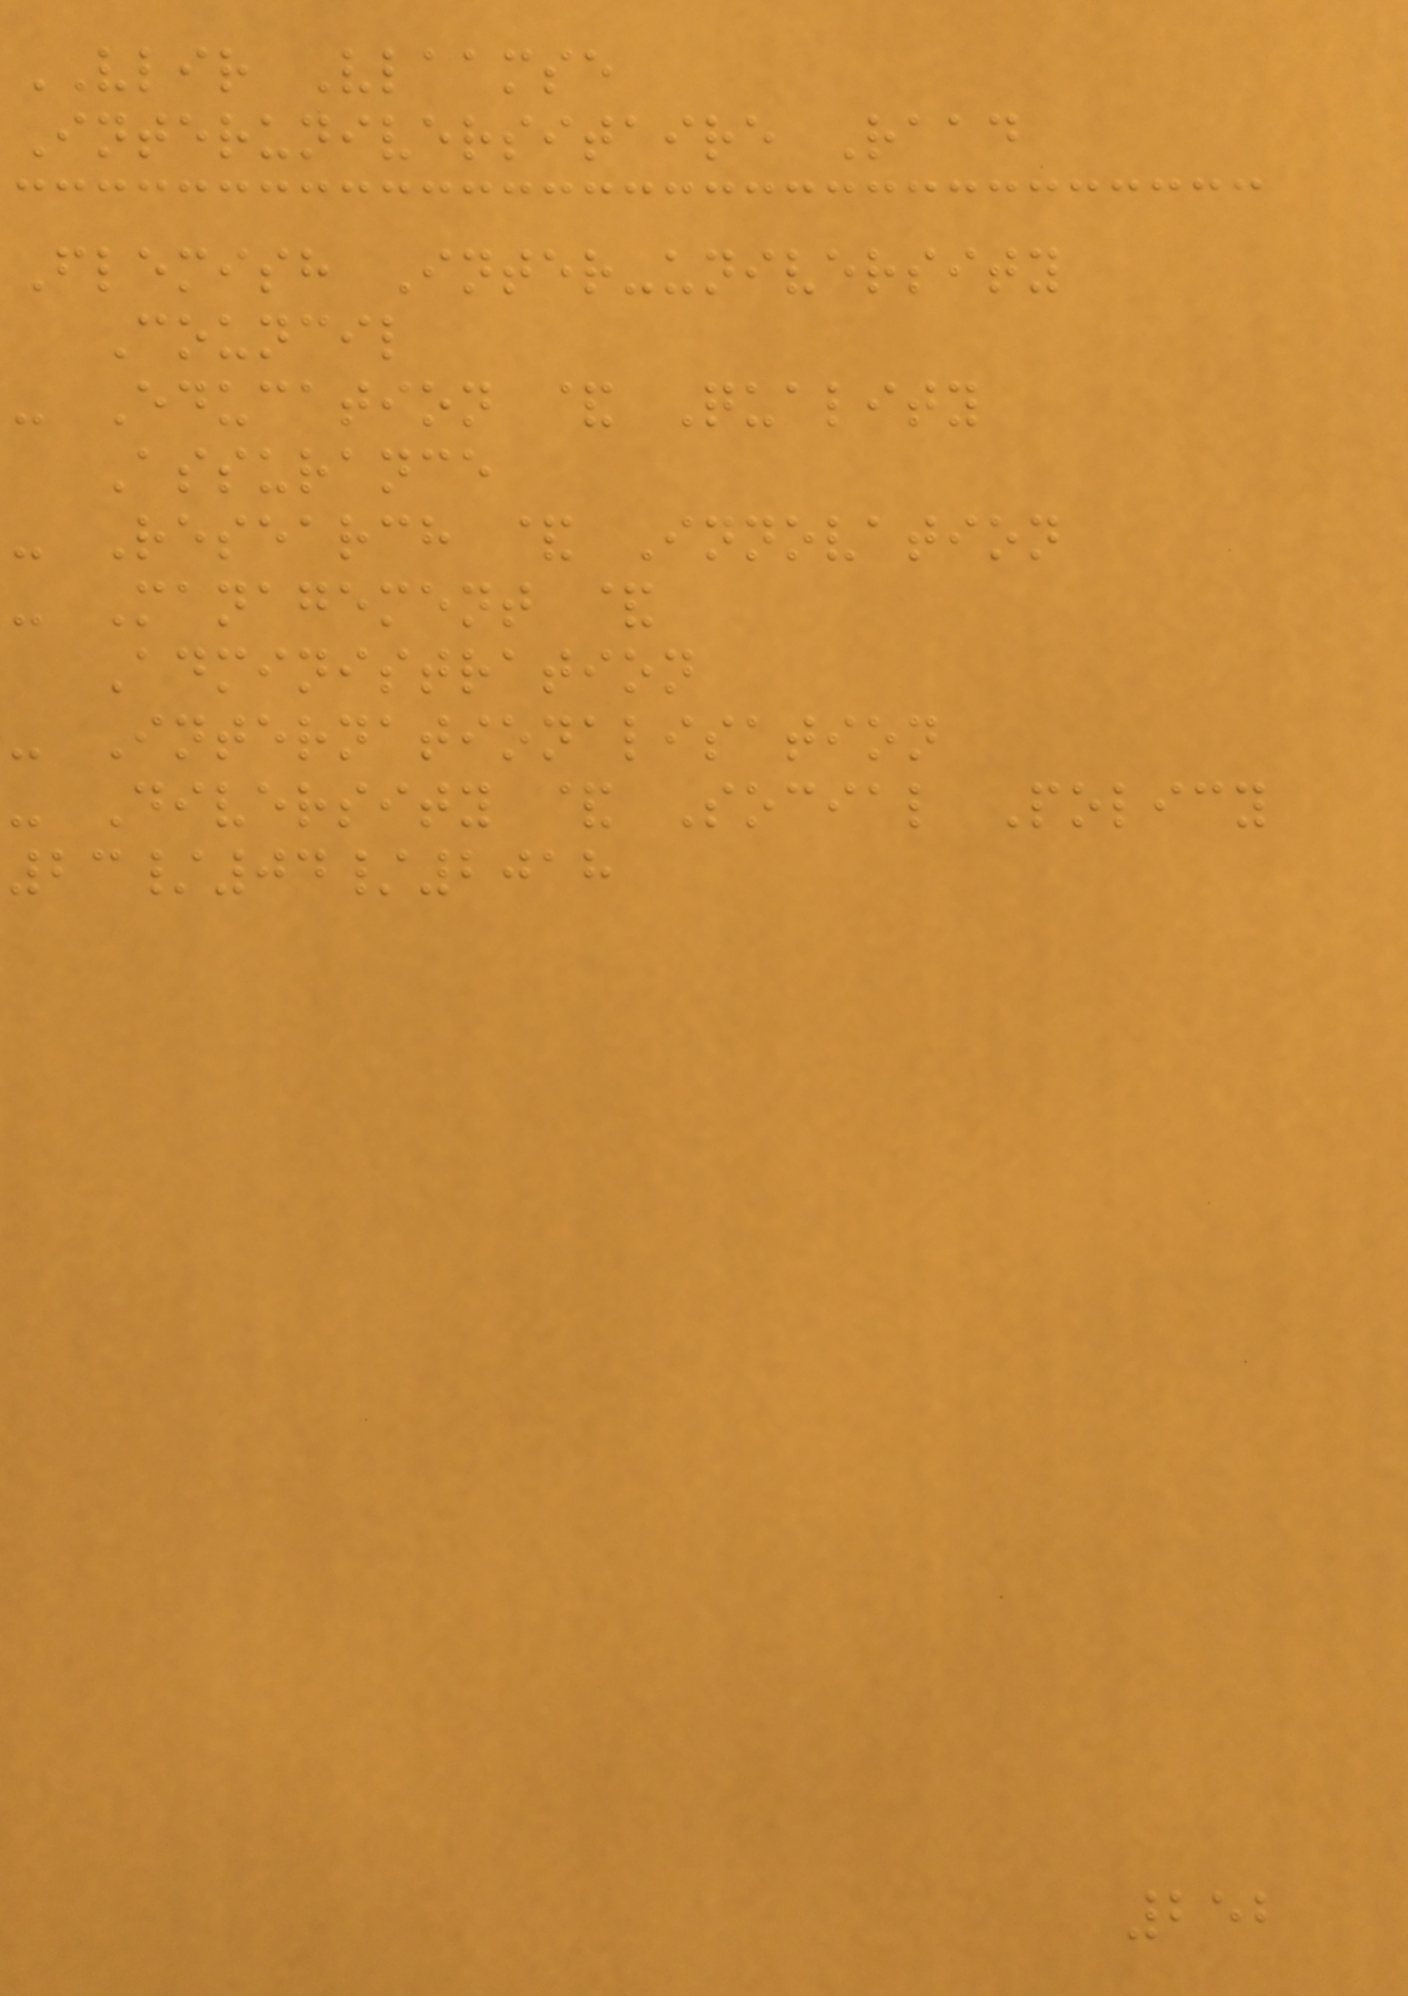VLIR Vlaamse
Interuniversitaire Raad
Flemish Inter-university
Council
- Education & Quality
Assurance
- Research & Innovation
- Management &
Administration
- Internationalisation
- Diversity & Social Policy
23/04/2018
252
